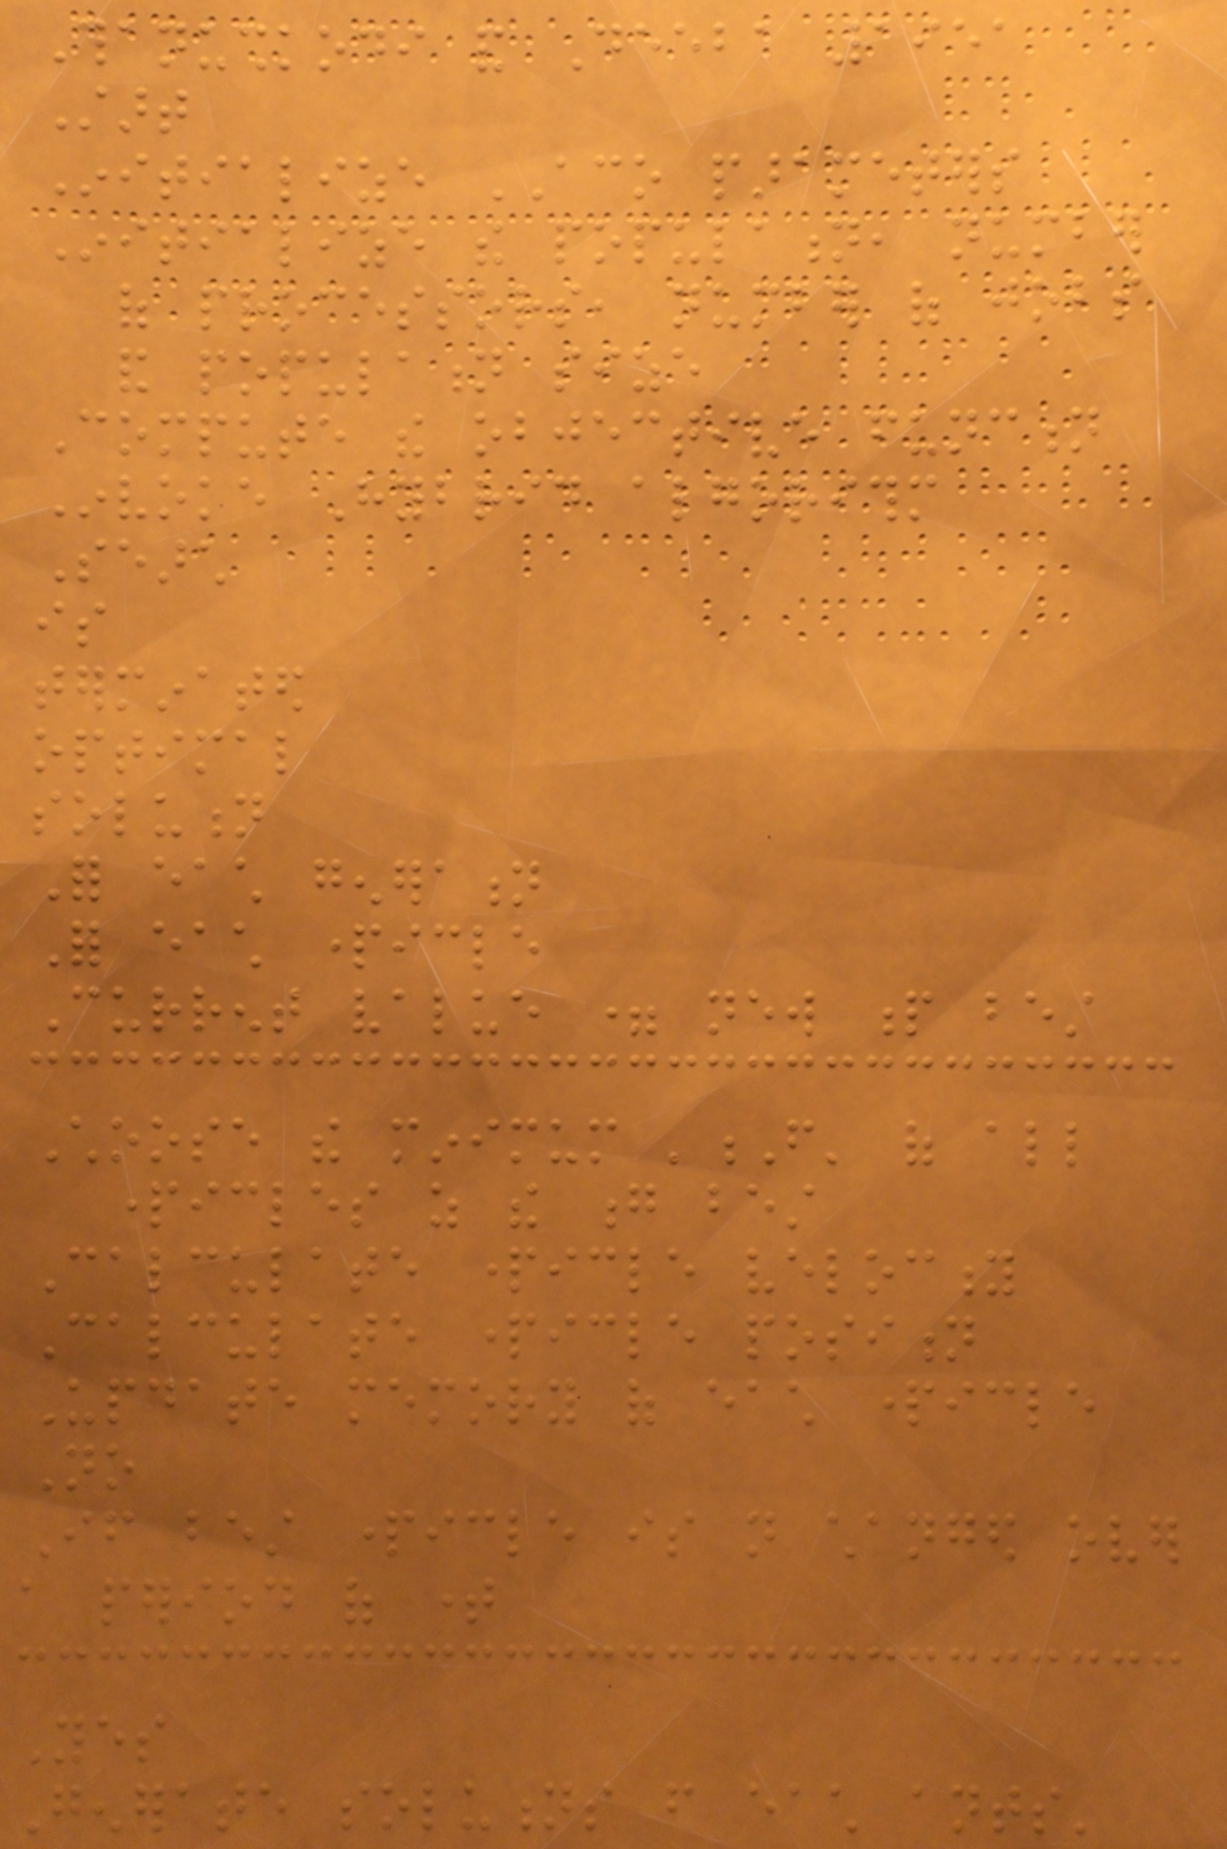Thanushkodi and Deeba 1951
Start
Initialize ACO parameters
Initialize the population, number
of processors, number of jobs
and population size
Compute the objective function
Invoke Hybrid algorithm
Search
is
terminated
optimal
solution
For each generation
For each particle
Current value = new p best
Choose the minimum 'F' of all
particles as the g best
Calculate particle velocity
Calculate particle position
Update memory of each particle
No
If best particle is not changed over
a period of time
Yes
Generate solutions from each ants'
